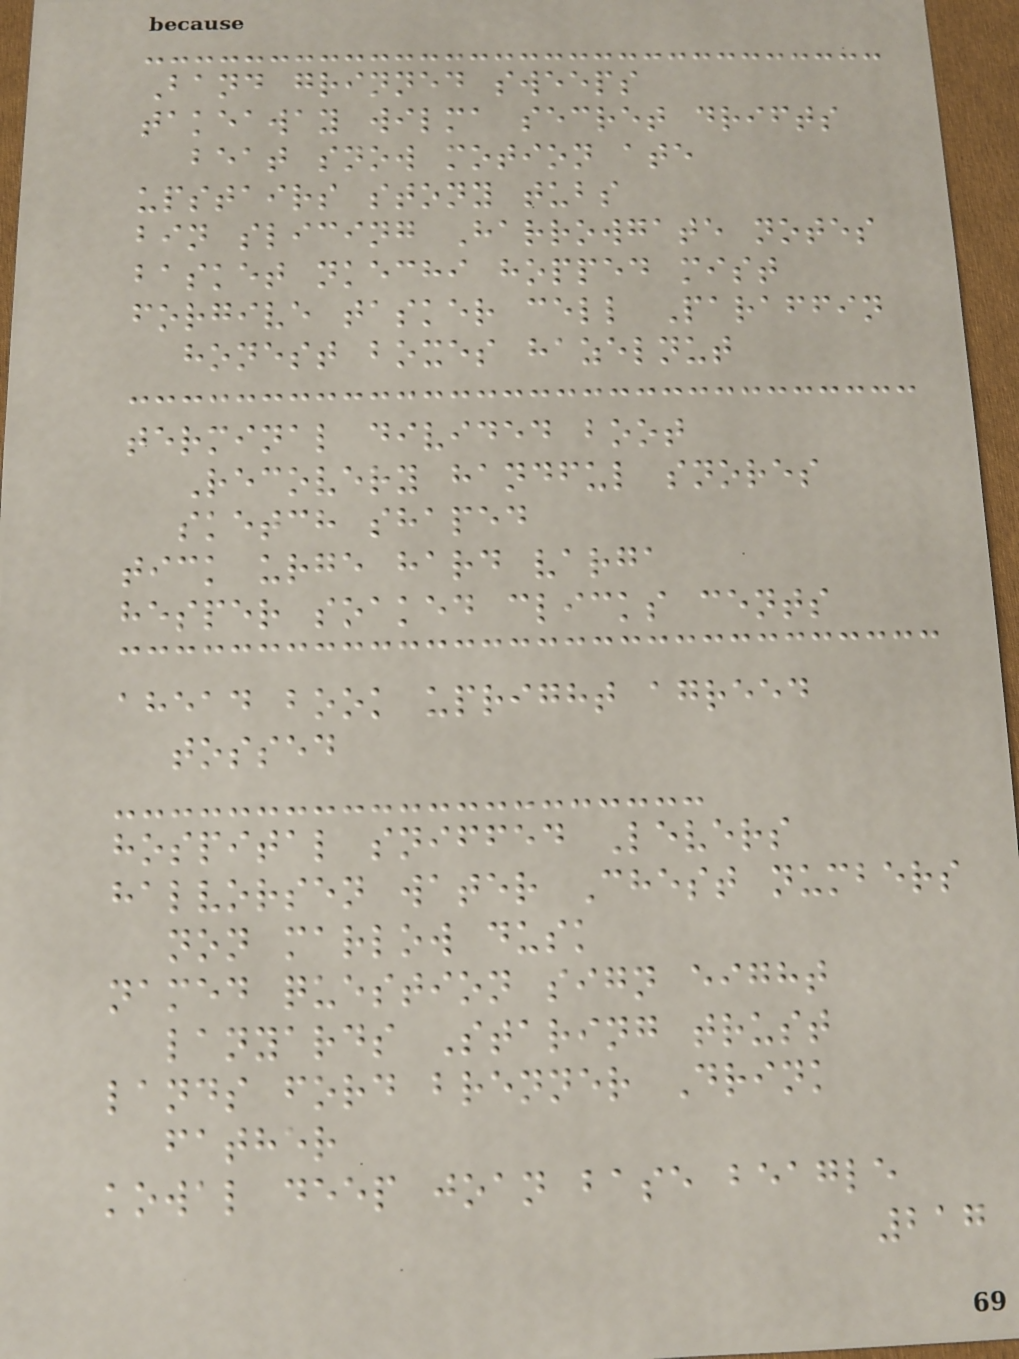Band grinned sweeps
takeaway wilma secret drifts
beat snow motion ate
upstairs stony tubs
bin slicing Harrowgate notes
basket nkechi hopped mist
forgive tasker cell Paraffin
honest boxes hazelnut
terminal divided boot
Recovery handful snores
sketch shaped
tick urge hard varga
hesper soaked clicks cents
ahead book upright agreed
tossed
hospital sniffed Levers
halvorsen water Chest numbers
non marlow dusk
named question sign eight
lanyards Staring trust
lands ford brenner Drink
father
kowal deep joan base beagle
217
